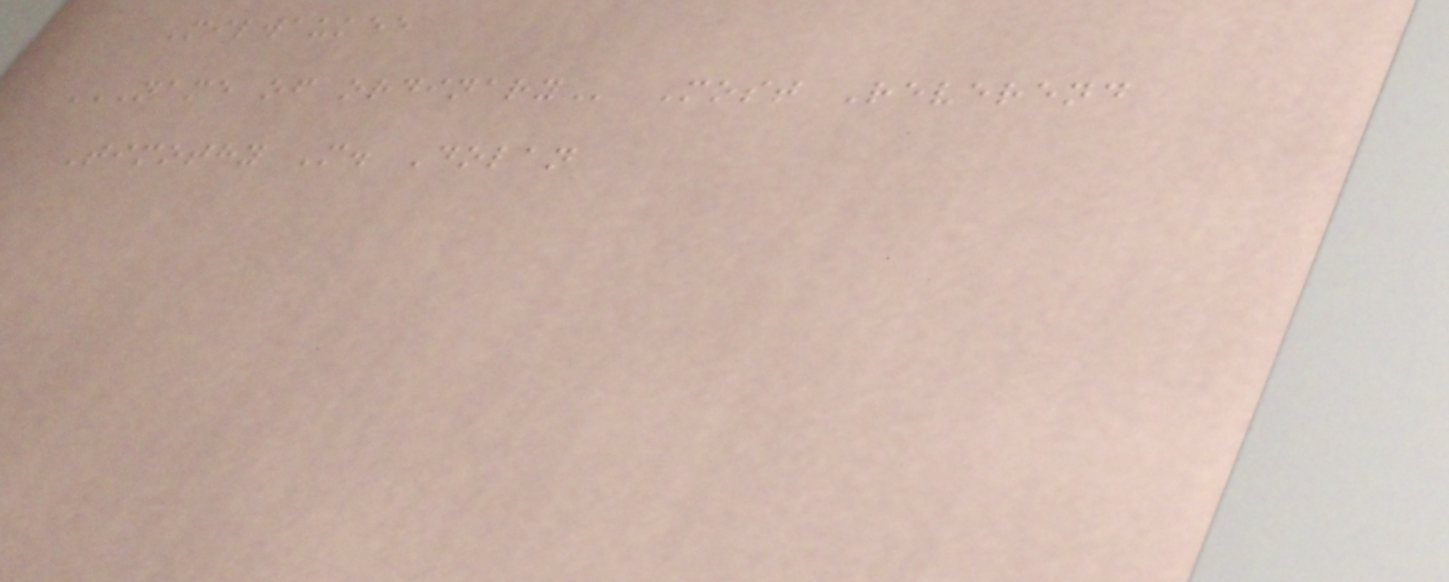Milwaukee
NAME OF ORDINARY Most Reverend
Timothy M. Dolan
